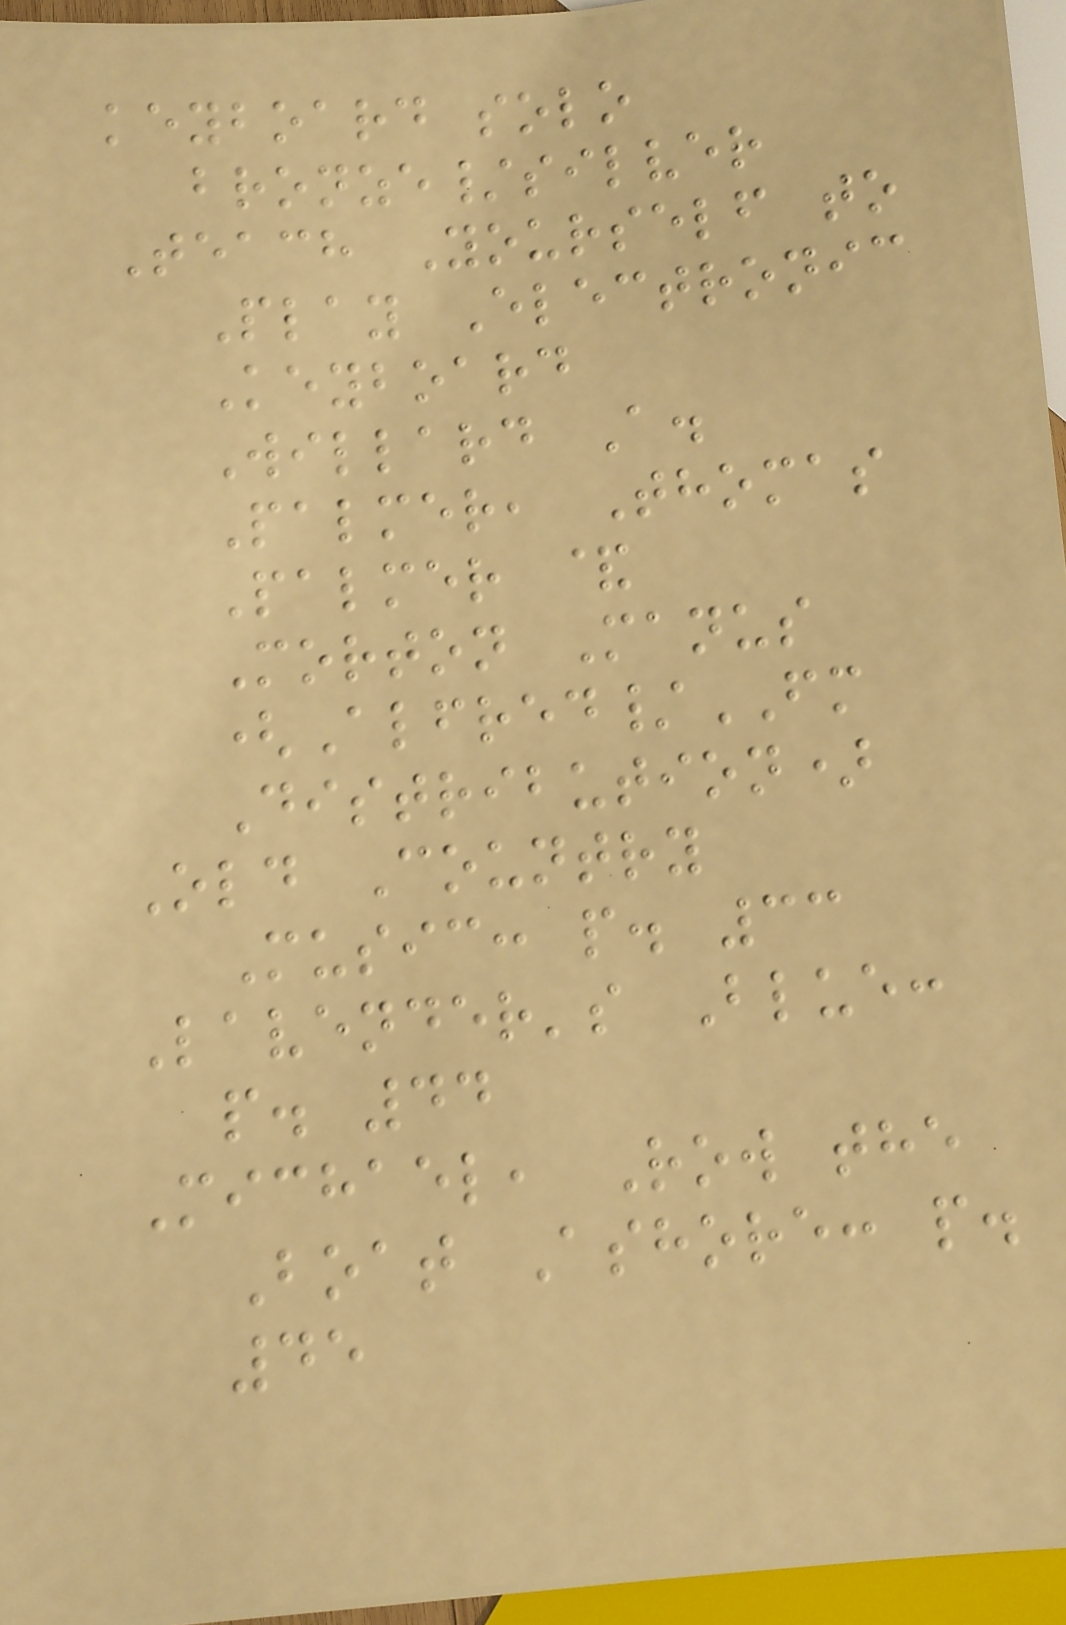keyboard solo
bronze/silver
Teach Yourself to
Play Electronic
Keyboard
Willard A.
Palmer, Thomas
Palmer &
Morton Manus
(Alfred/FM
Distribution)
Old Country
Music: p. 33
Lavender's Blue:
p. 44
Michael, Row the
Boat Ashore: p.
45
